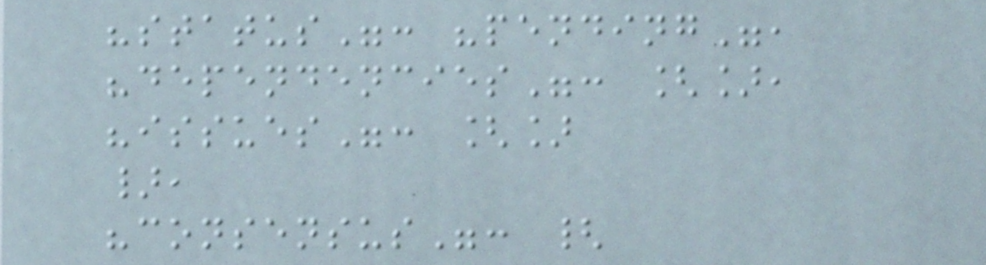"status": "pending",
"dependencies": [],
"issues": []
},
"consensus": {
